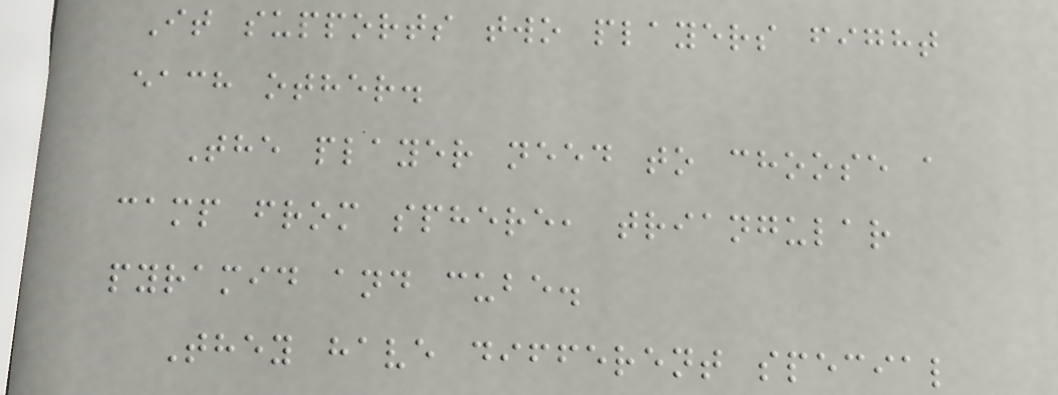It supports two players fight
each other.
The player need to choose a
camp from sphere, triangular
pyramid and cube.
They have different special
